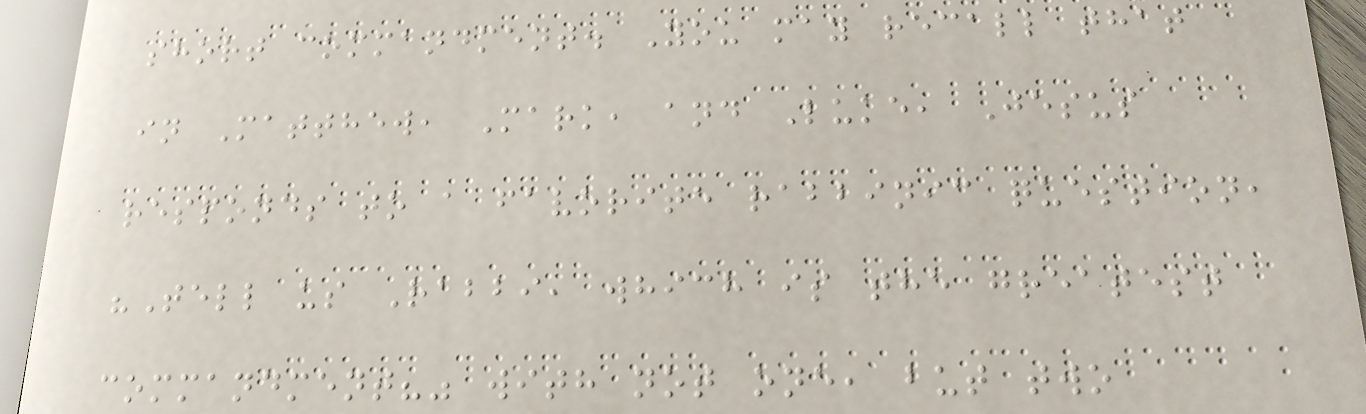short commandment. You may recall that
in Matthew, Mark, and Luke, Jesus
responds to a favorite rabbinic question,
"Tell us Rabbi, which is the greatest
commandment?" with not one, but two
